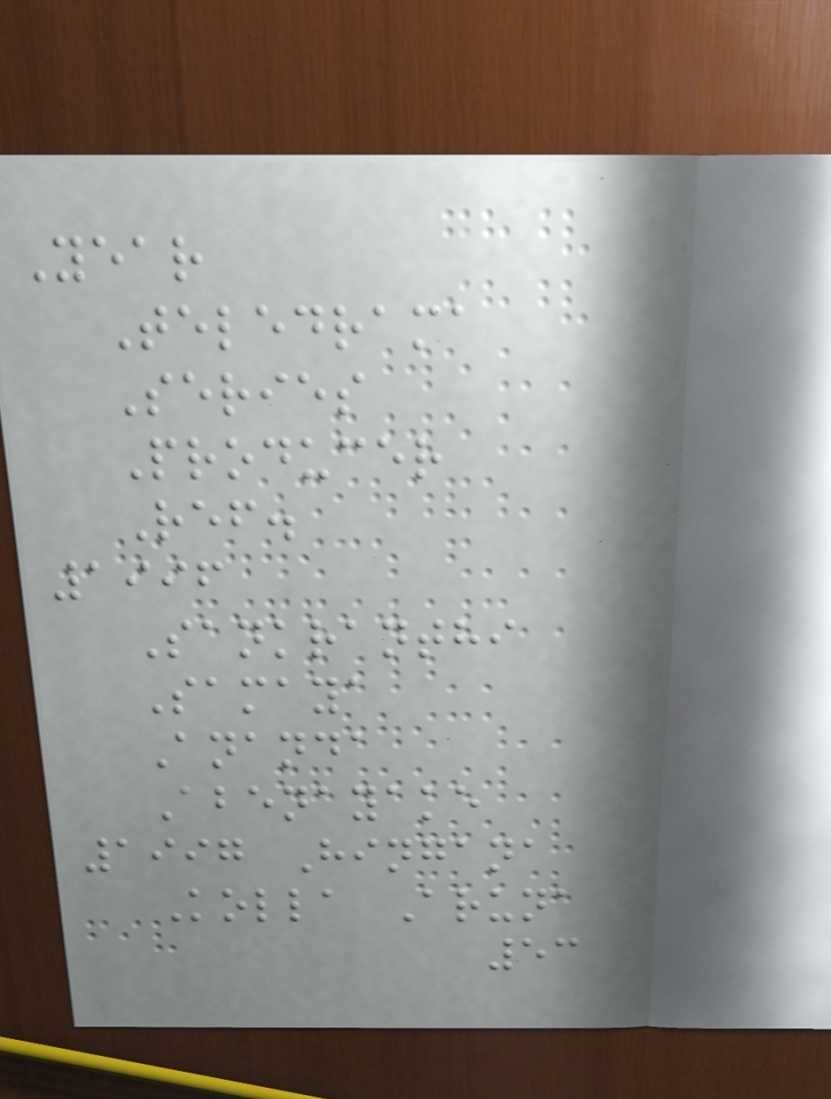Year
Teledrama
Series
Producer
Ref.
1996
Sankranthi
Samaya
Ananda
Abenayake
1997 Hingana
Kolla Aruna
53
